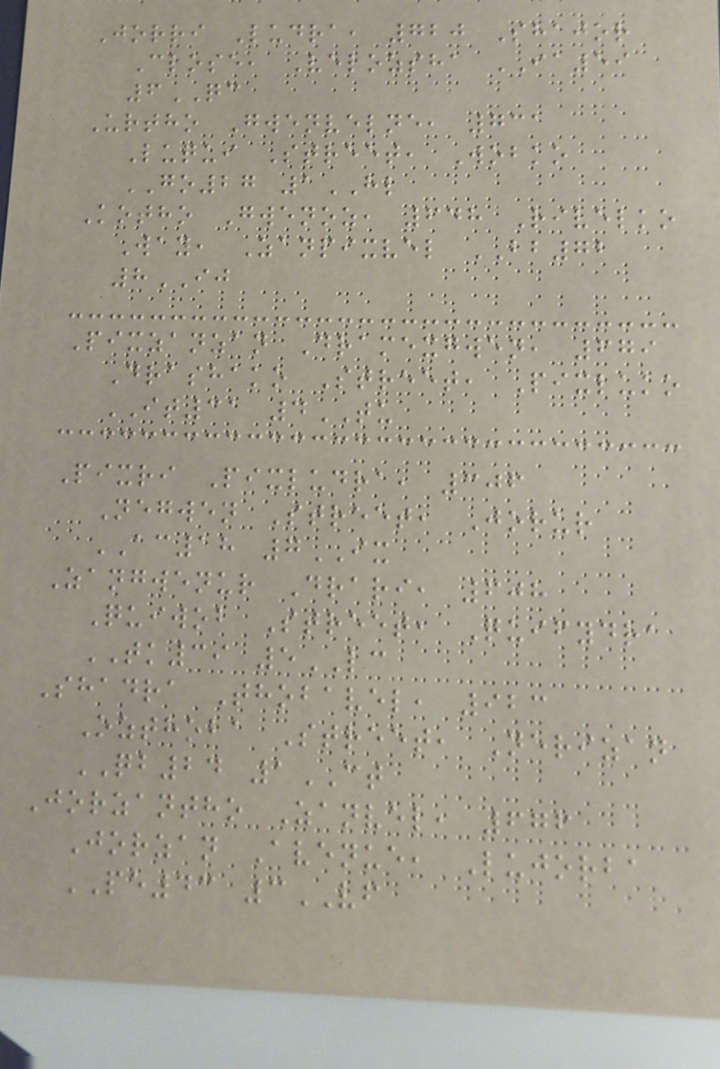Jorri Ludra, 720 Shajor
Close, Velozsha IA59
6QC
Urtho Gwenvelne, 731
Luqui Street, Wobko
GO27 1HL
Kotho Gwenoz, 648 Rivelko
Way, Zanpixvel BB72
8IJ
Pixzanzan Dramexgwen, 679
Drashako Street, Pixluko
IT31 4TU
Pixri Pixludra, 306
Negwen Street, Jorur
AC18 7IX
Zangwenur Drari, 608
Quiwob Street, Quifydra
TK39 5LC
Shadra Thobavel, 923
Ozthoba Street, Nerizan
QB24 1CT
Jorzantho Zanvel, 676
Jorzan Avenue, Lujorba
PE43 3VF
